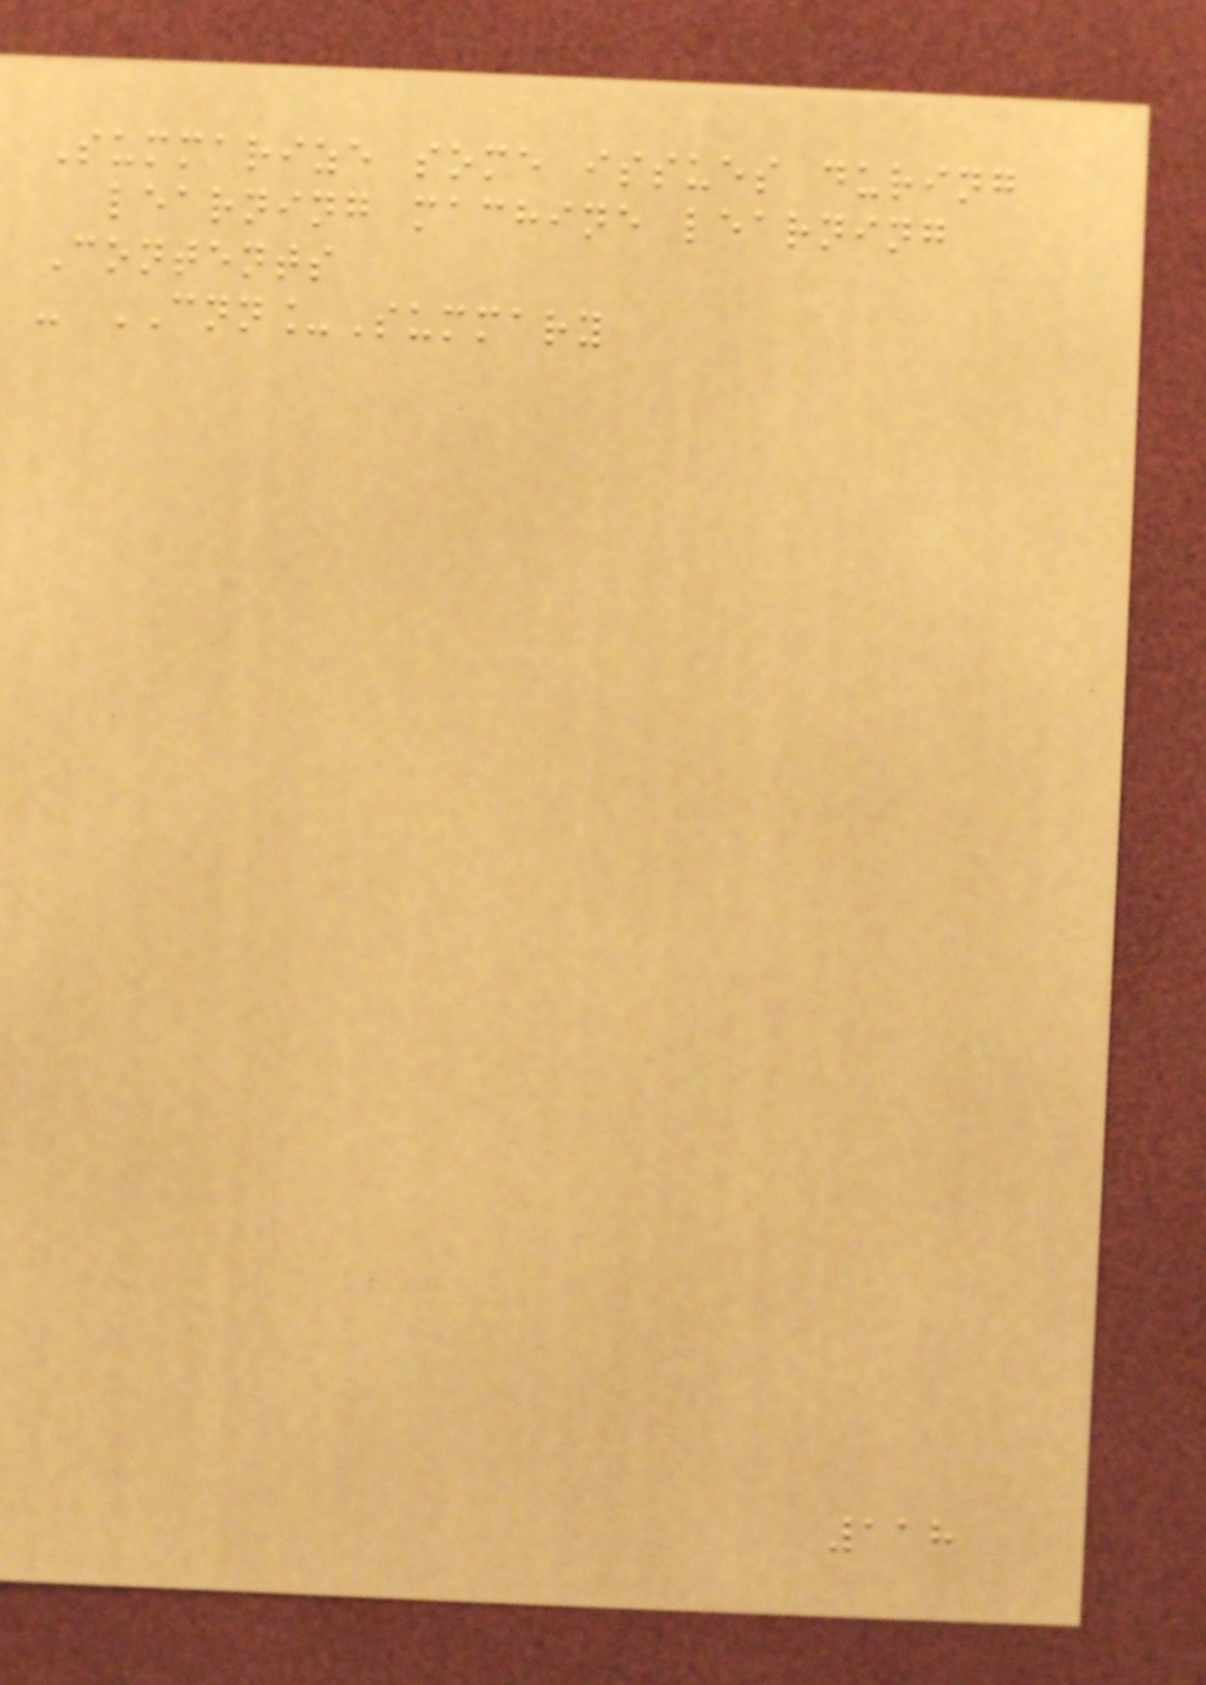Summarize some issues during
learning machine learning
Contents
- CNN_Summary
118
